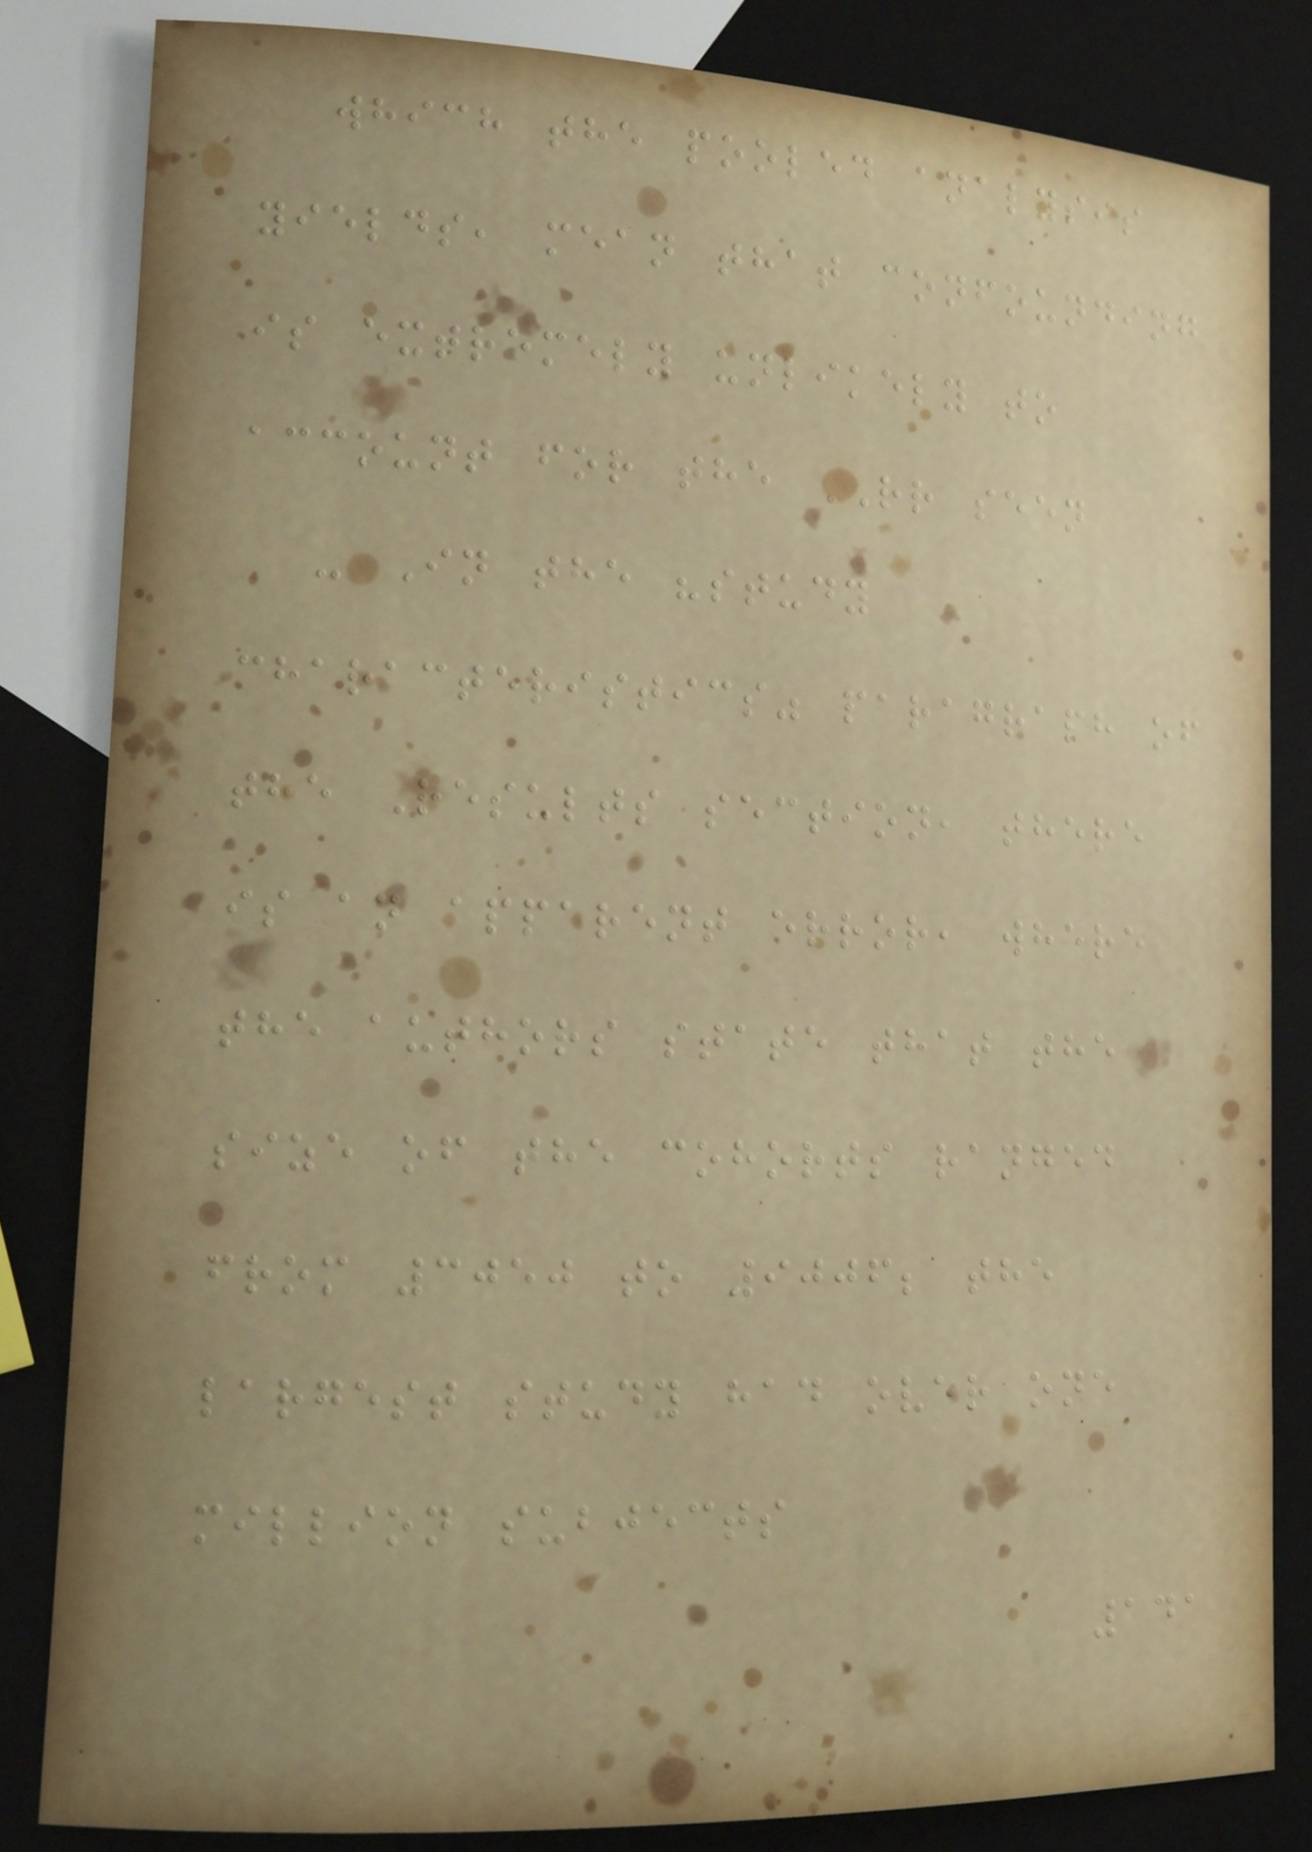which the pooled analysis
yields, mean that confounding
is extremely unlikely to
account for the RR seen
- In the "study
characteristics" paragraph of
the Results section, there
is an apparent error, where
the authors state that the
size of the cohorts ranged
from 3050 to 9006; the
largest study had over one
million subjects
141
